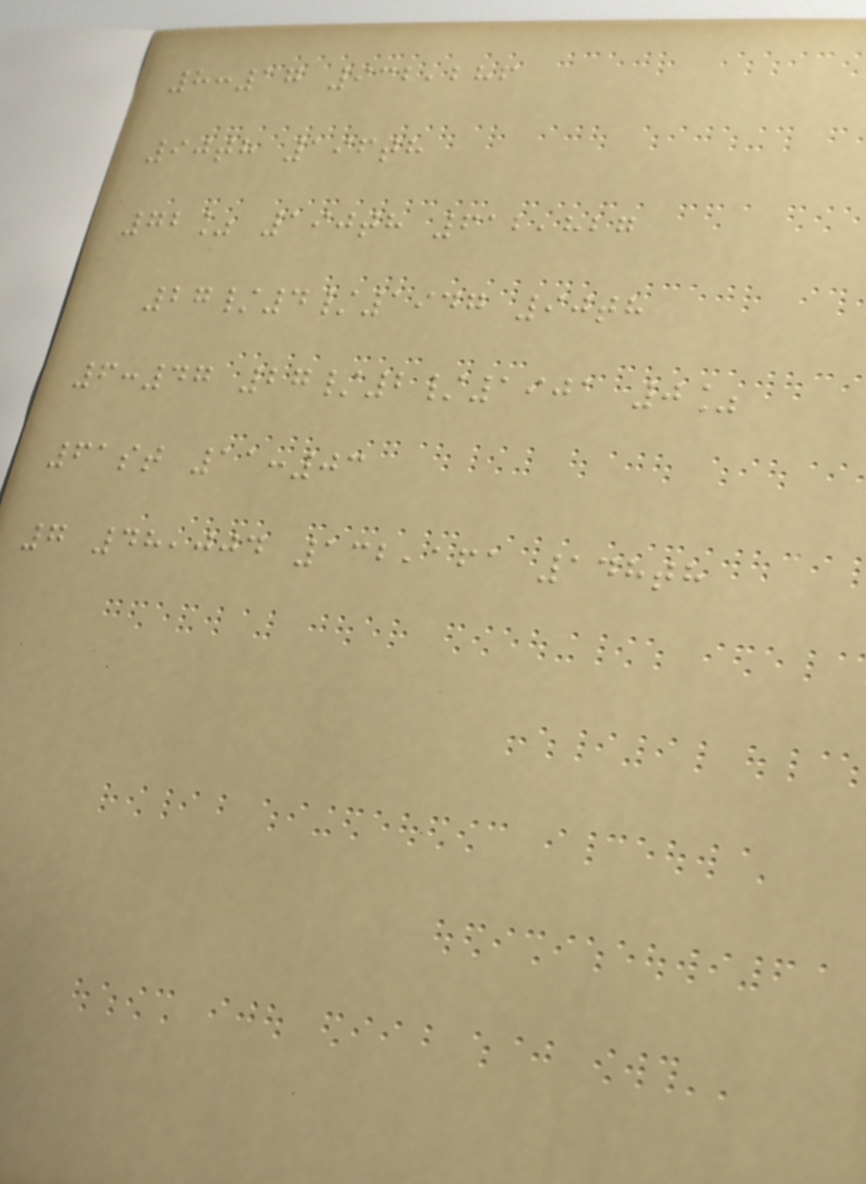8:17 932,286
90th 196th
72% 190th 612,827
27/4/1947 90th
6:47 27/2/1901 0%
61st 11:03
7 48,004 132,161 148th
